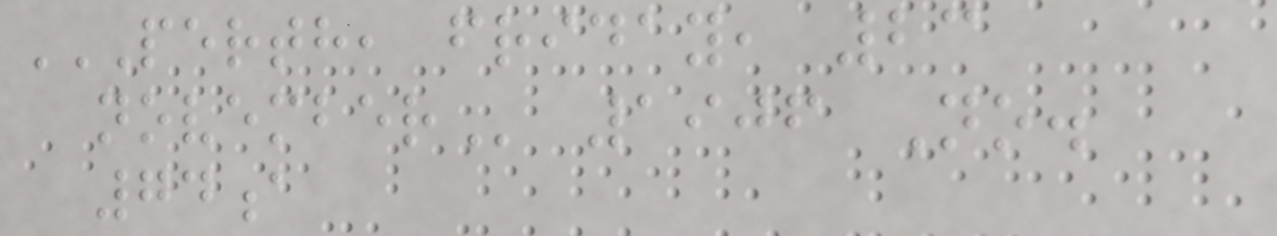PERTH, FRIDAY, 23
NOVEMBER 1906 No.
74a
